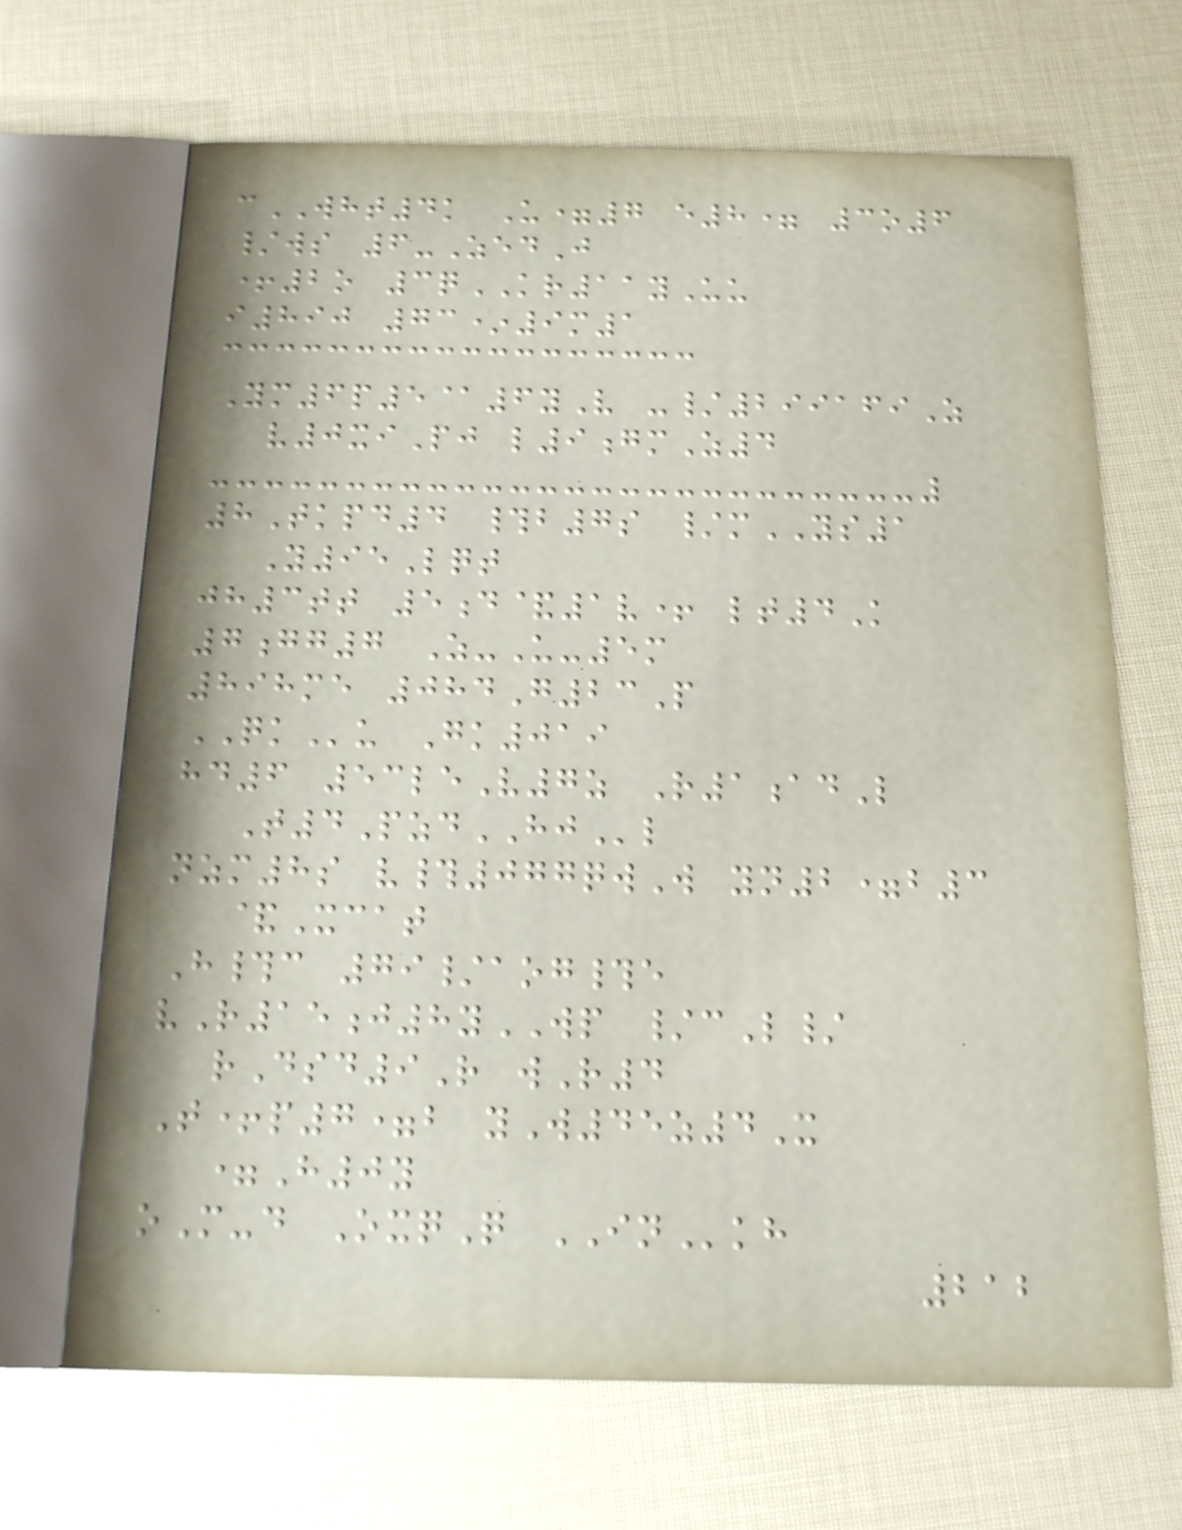cWHT4k U=7 e8= 3o6
/ws 6-ZedJ
+2o 3qKR11yUu
i890 73*9m1
Ym6p5@6yV -/299169Z
v0xiPj l9gmZ4
8Tkpd4 #b7s /mYS1
Y95Lqt
jh3tt 5d&1v+ lt4K
7gg7 Z-U-5m
898me 084G23P
QKu Gk019
hd6 53leV7z R1adL
T4PzdHJl
nzm8s v#077qwW yn2=b3
&Xcat
H#c 79/aog#e
vR15j8yWP /cL/
rDsd9R wR4
T+p7=b yW45z4X
=H0y
oM-d OxqQ INkh
212
